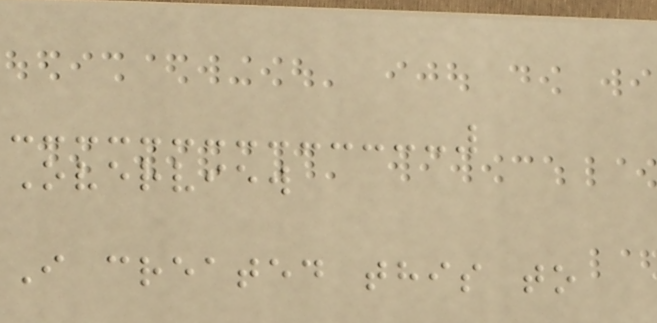Overview
I created this to
